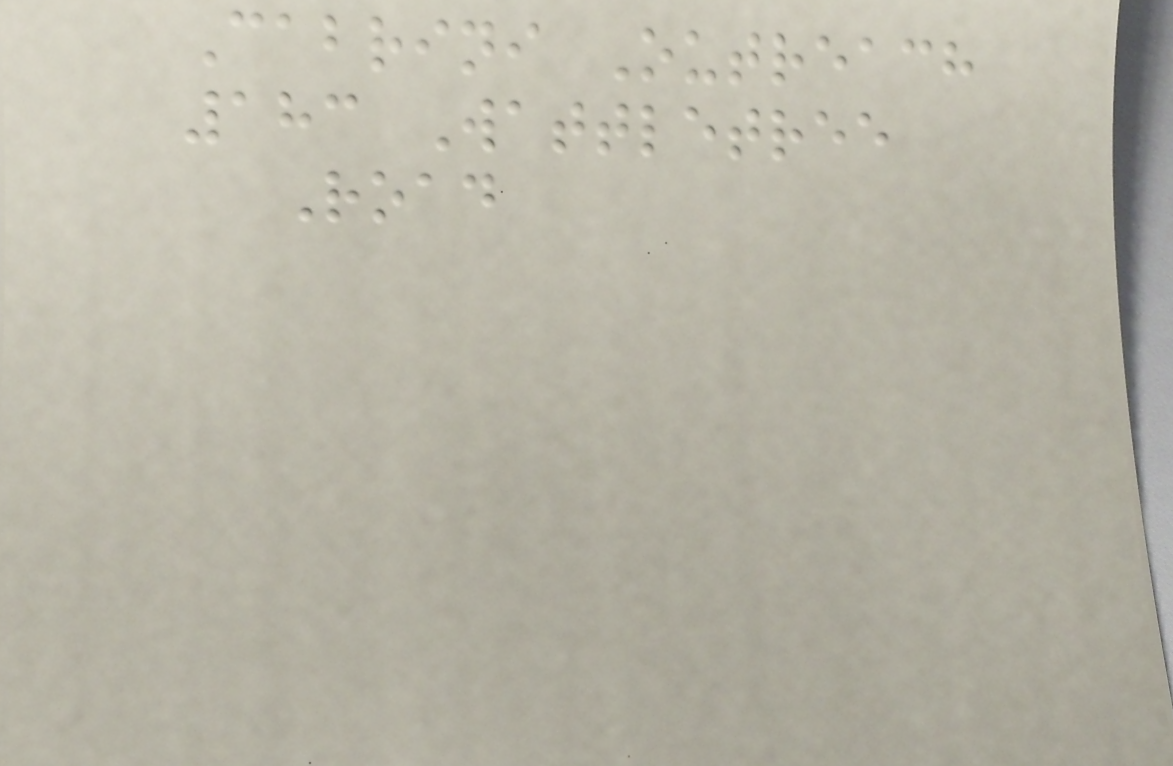Cabrini Outreach
183 Wattletree
Road
